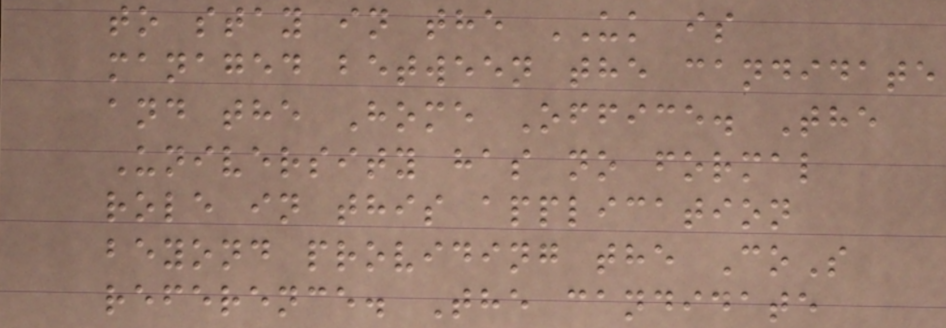to stay in the UK is
managed between the candidate
and the Home Office. The
University has no formal
role in this application
beyond providing the CoS
reference. The candidate
